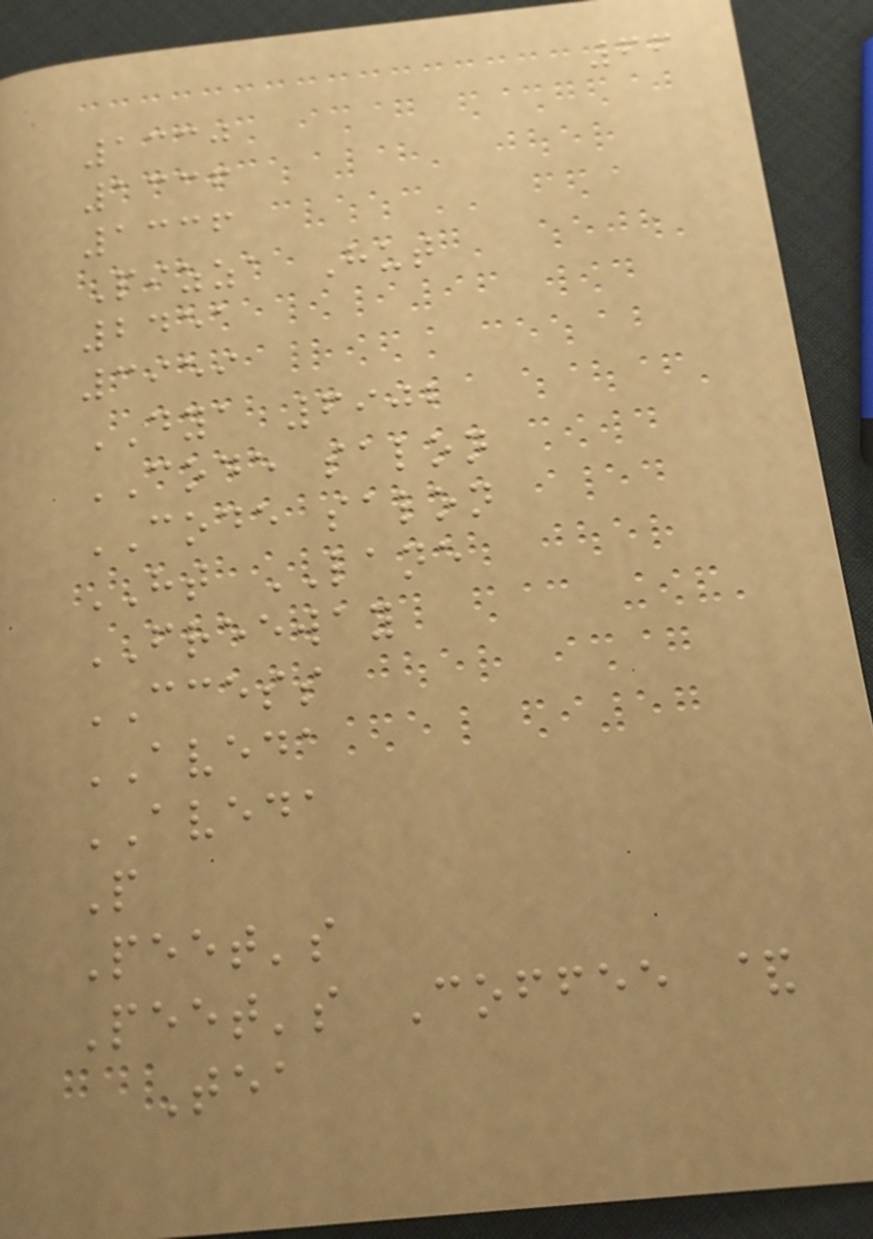66
1330
1336
1336
Pizza Hut
2451
3959
DYA 6902
CODE salon
CODE salon
HT LANE
FREEWAY
CCESS
AVEDA
AVEDA
P
Peet's
Peet's Coffee &
Tea
